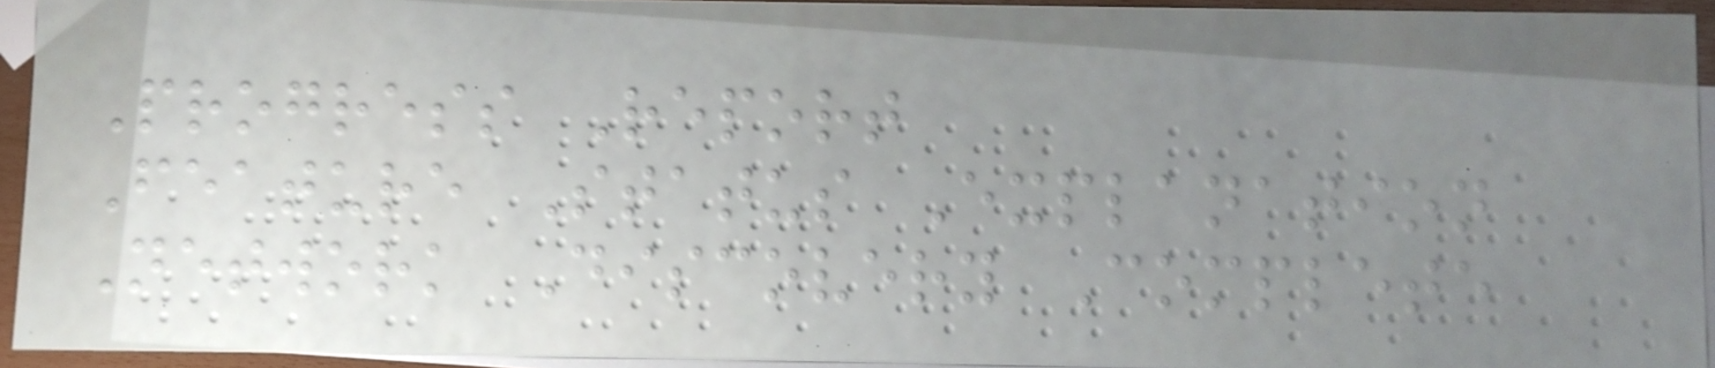Progress Report
Feature Status Explanation
Network Discovery Complete
